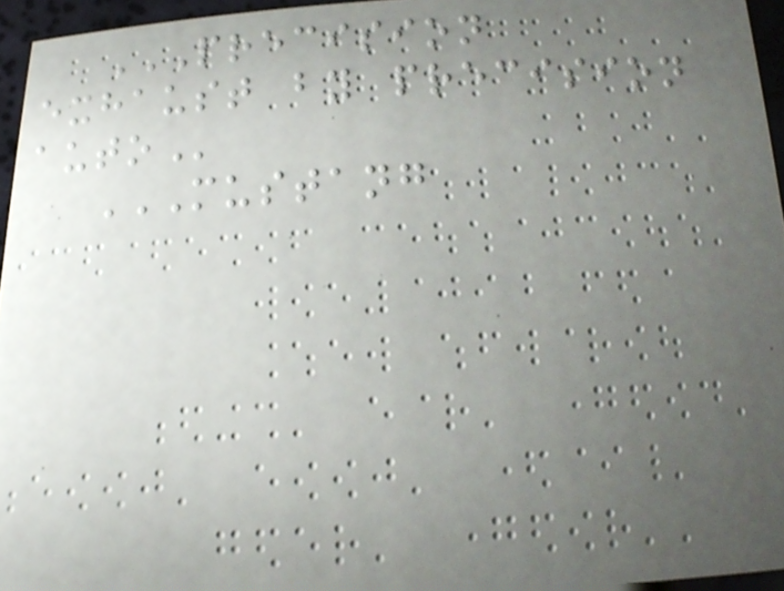PRECISION
EXHAUST BY PRECISION
AUTO
MUSTANG
